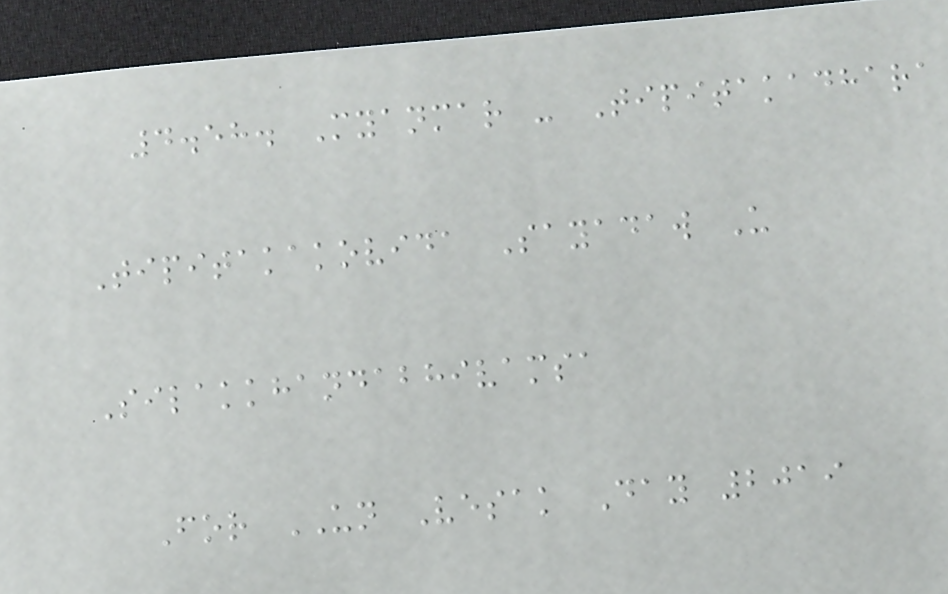4.58. Myanmar - Tipitakadhara
Tipitakakovida Sayadaw U
Silakkhandabhivamsa
For UN Vesak Day 2019
